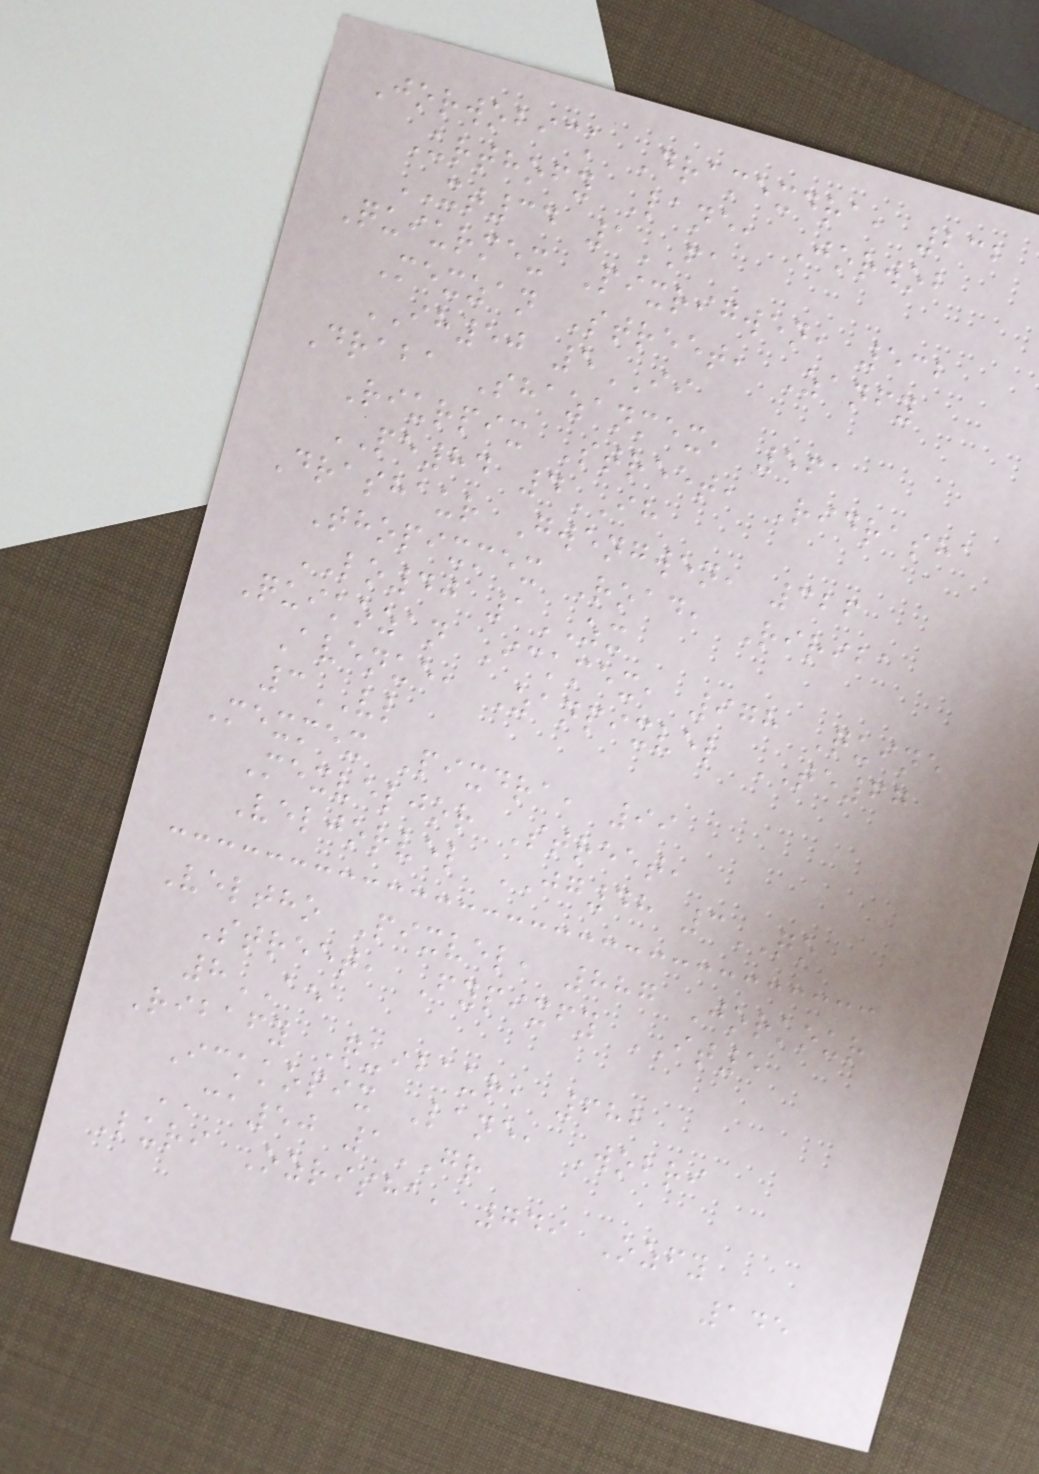Jorwobick Dramexdra, 232
Urthofy Lane, Jorwob
XT34 1FA
Quiurmex Pixrigwen, 532
Mexzan Street, Zanfy
IH50 5II
Draba Shazanmex, 561
Riurpix Street, Ridrasha
PE84 4IH
Drashaur Gwengwen, 326
Thopixmex Road, Ririba
LO40 1ZX
Quikozan Ickmex, 978 Quine
Avenue, Zanpixvel TE67
3VL
Mexmex Pixdra, 99
Mexveljor Street,
Veljorvel JG48 3QO
Veltho Pixvel, 887 Jorkour
Street, Fypixfy IT5
8AE
Ribafy Quibaur, 682
Ickkopix Lane, Wobri
CA50 1GR
Luri Ozrisha, 749 Ozfy
145
